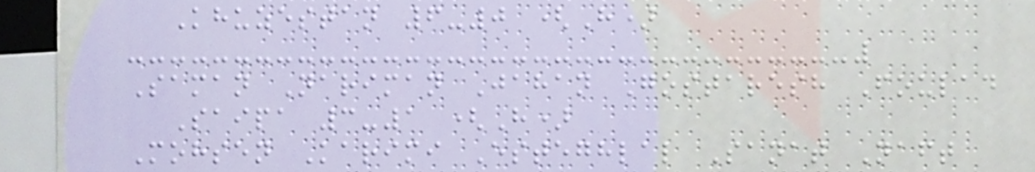Khuzestan 6-0 (H)
Saman Nariman Jahan Gostaresh Foulad
Saipa 3-1 (H)
Mohsen Karimi Esteghlal Sanat Naft
